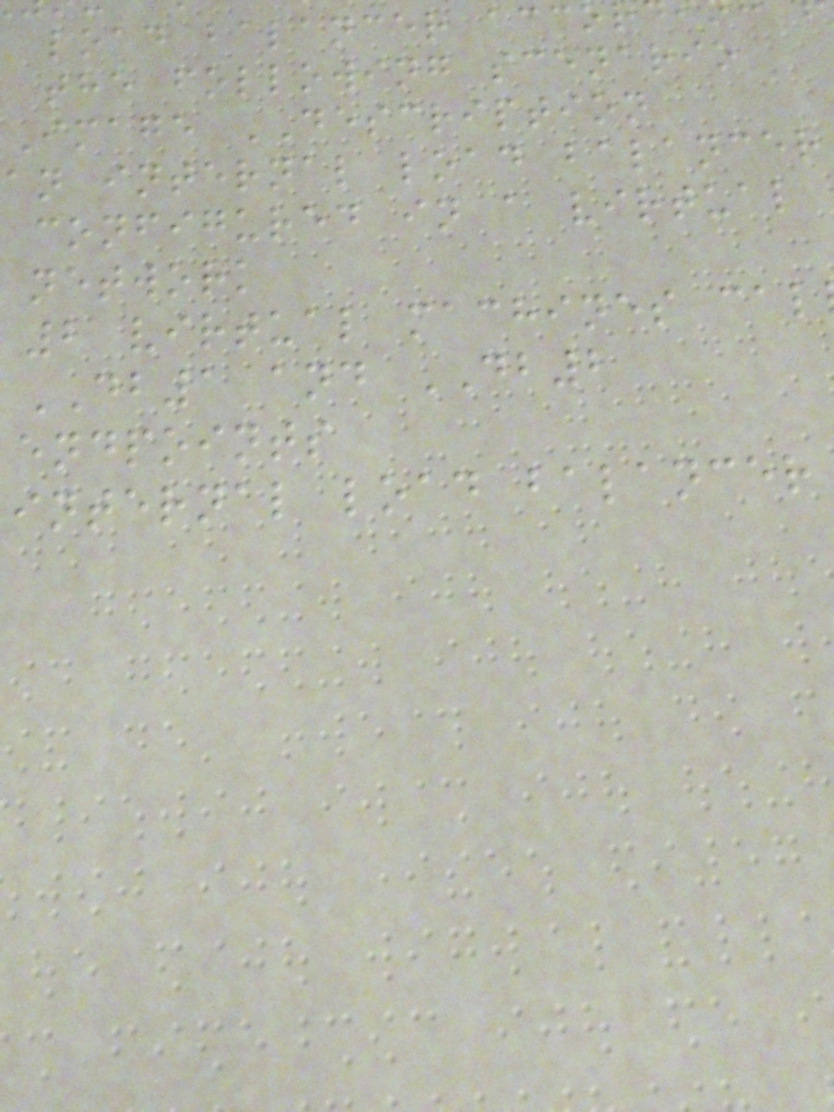load balancer acco
the following scenario
image DESCRIPTION
an internal load balancer
configured in a virtual
network
2 virtual machines cal
DB1 and DB2
endpoints
internal load balancer
